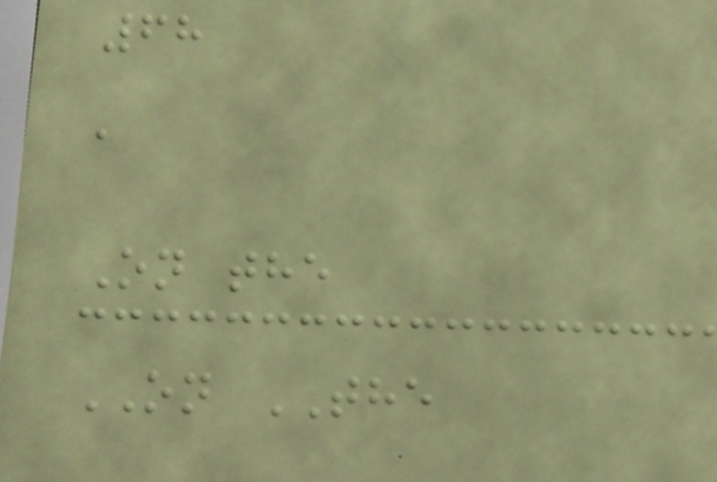68
a
On the
ON THE
